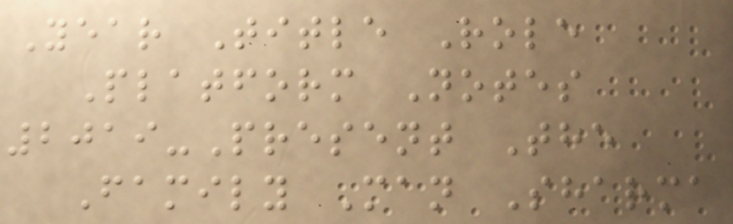Year Title Role
Platform Notes
2019-Present The
Family Man Sharma
